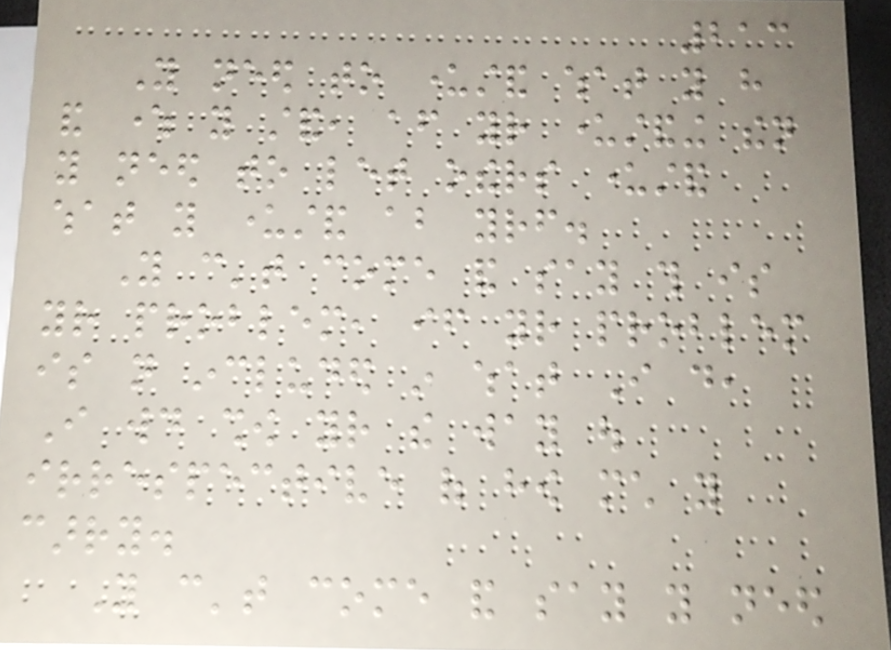213
You need to understand what you have
and where you stand, after your understanding then
you need to let others understand
what you understand about yourself.
You can't come and say this is
your problem, if your problem
is not included in what I do,
I would show your the way out
irrespective of how much you
carry.
You can't come and say you need
